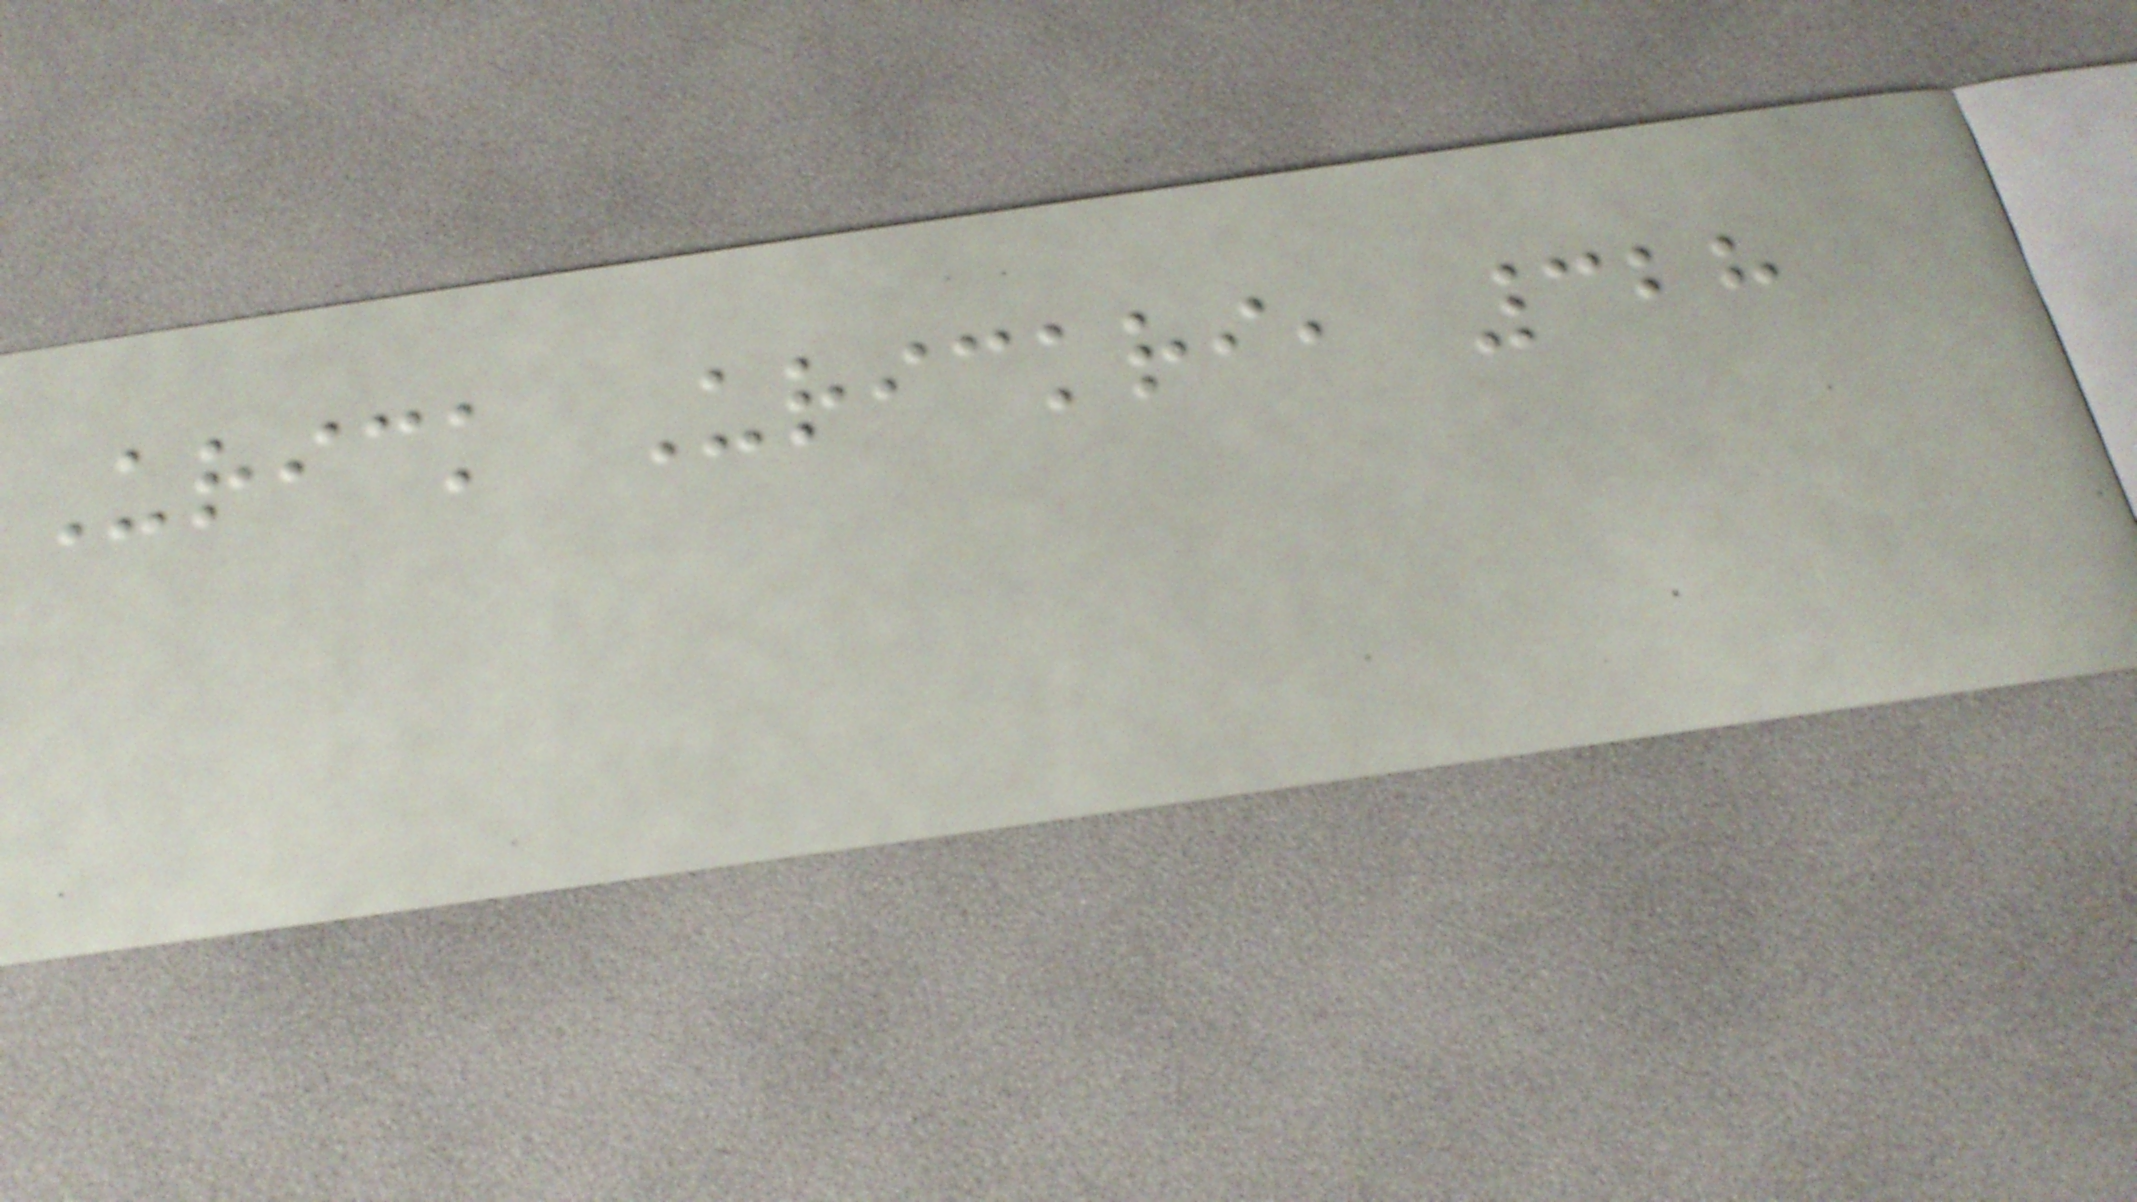Urick Urickri, 328
